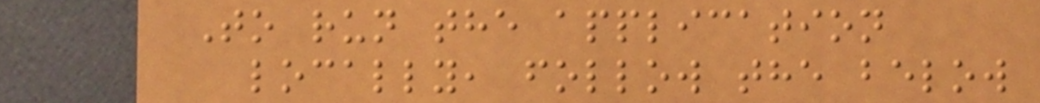To run the application
locally, follow the below
